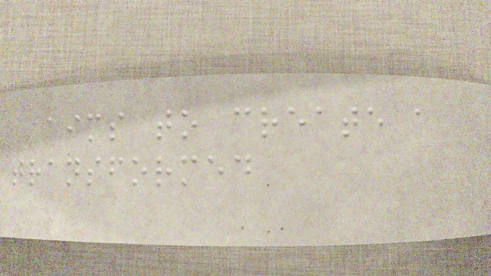aims to create a
transformed
